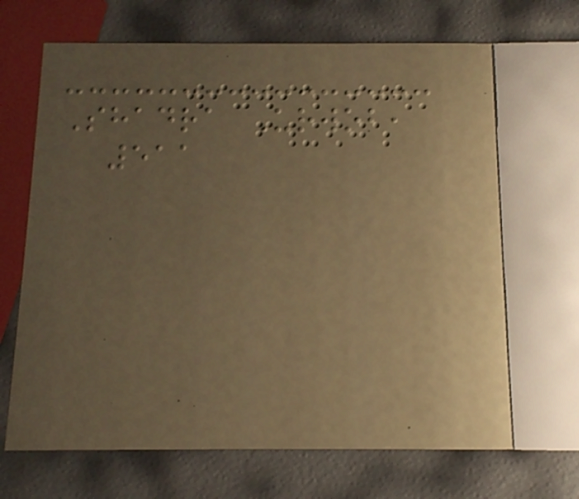Shadra Urwob,
511
